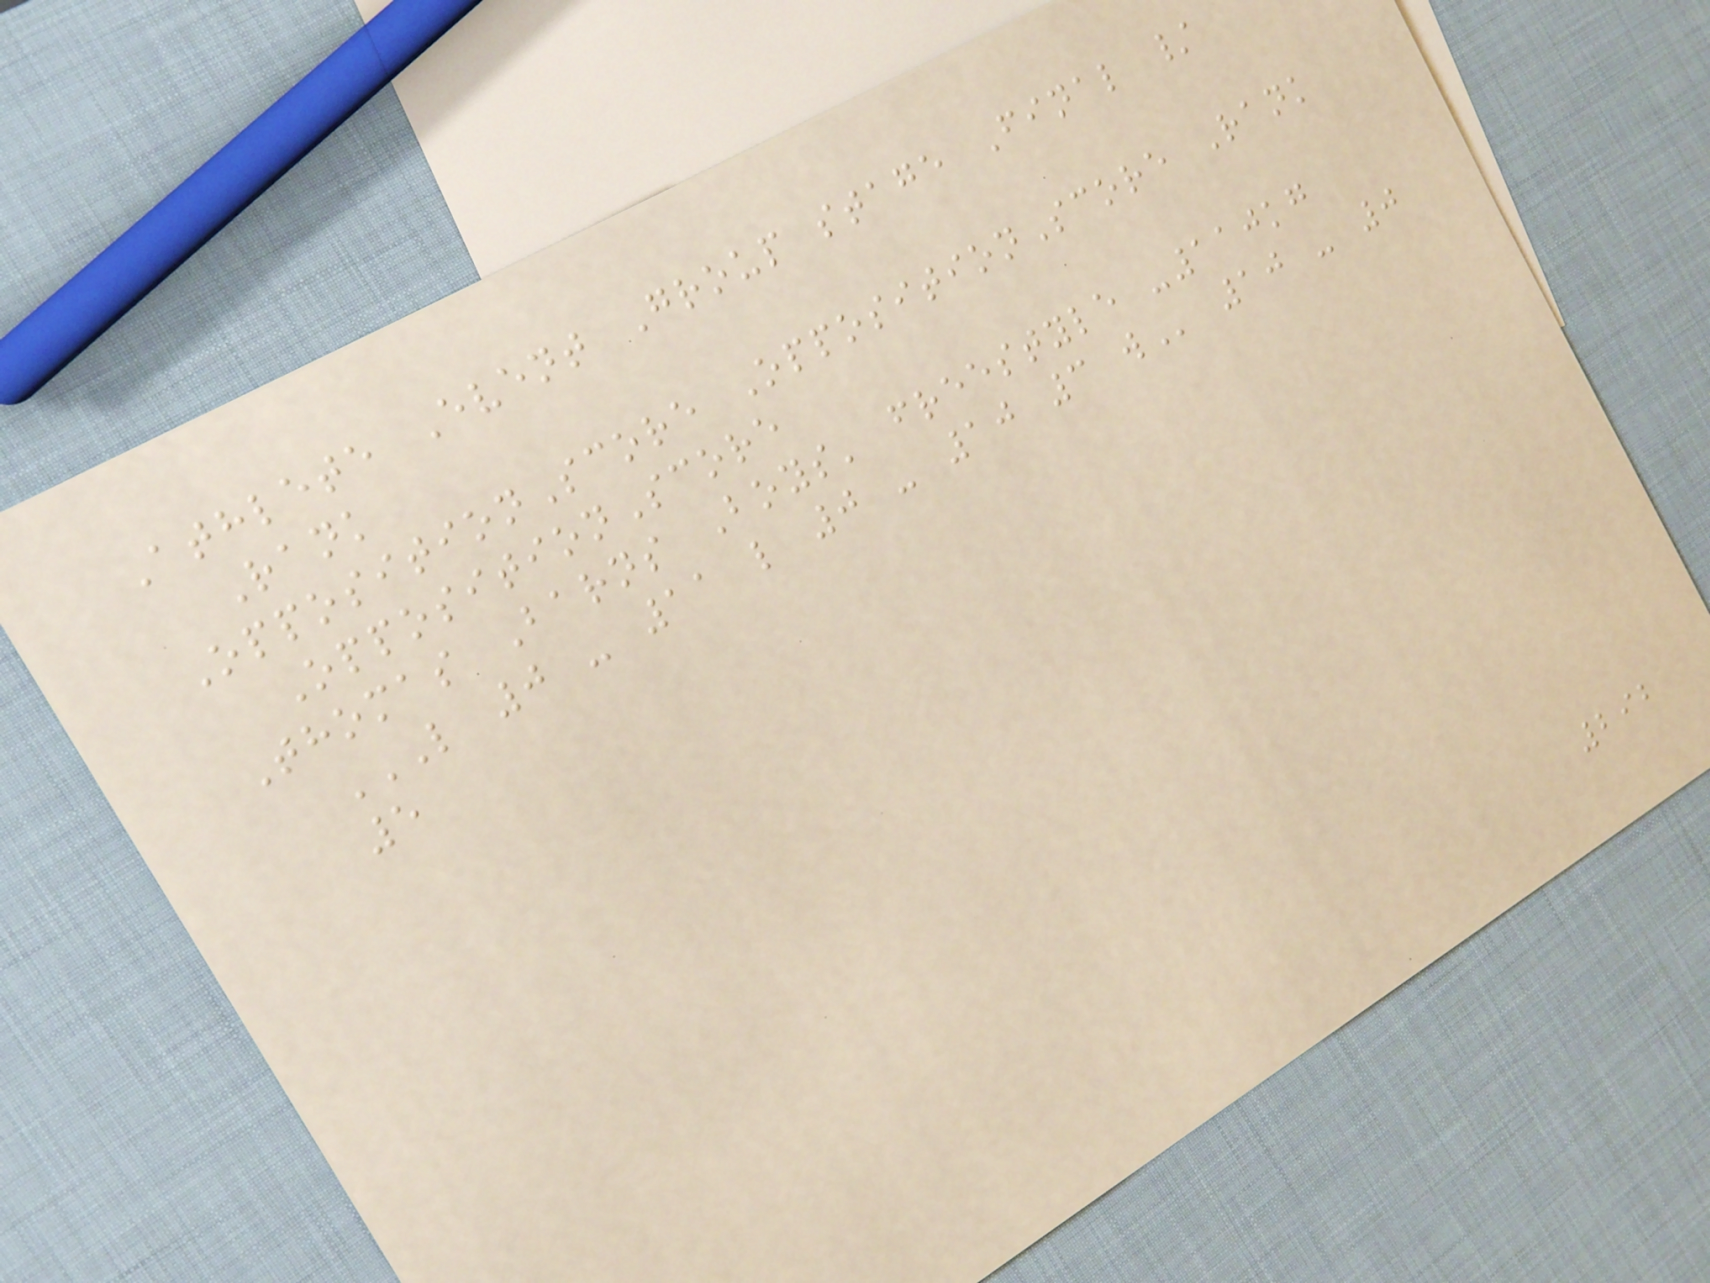Athlete Event Group stage Final /
Rank
OppositionScore OppositionScore Rank
OppositionScore
Thomas Barns Boys' freestyle -110kg
L 0 - 11 L 0 - 10 3 W 10 - 0
5
292
